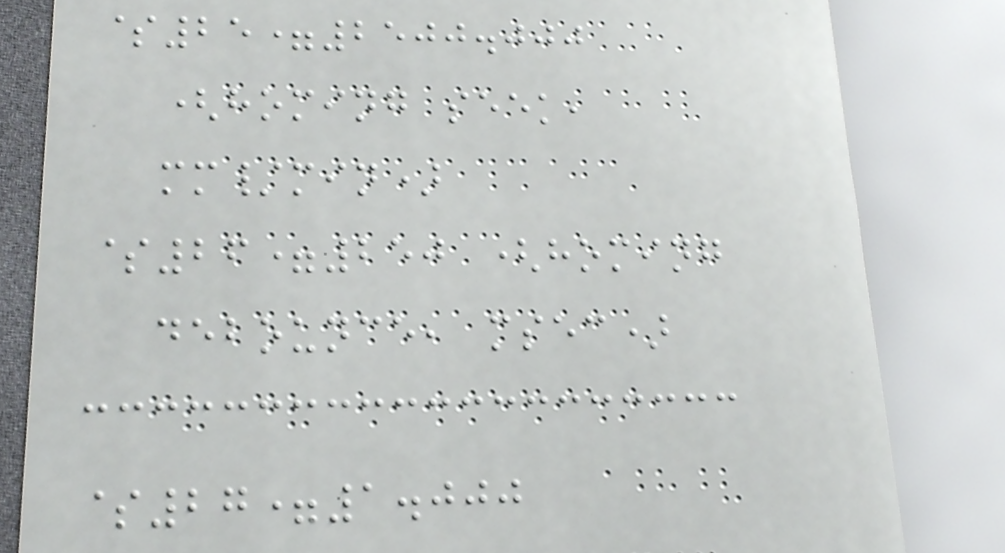$25=2500.000
(homing seek,
mm/min)
$26=250 (homing
debounce, msec)
$27=1.000
